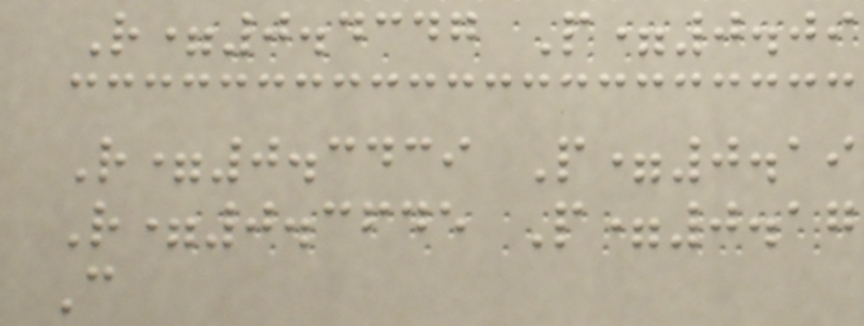R=0.4347 P=0.09
R=0.3439 P=0.19
R=0.3645 P=0.17
C
